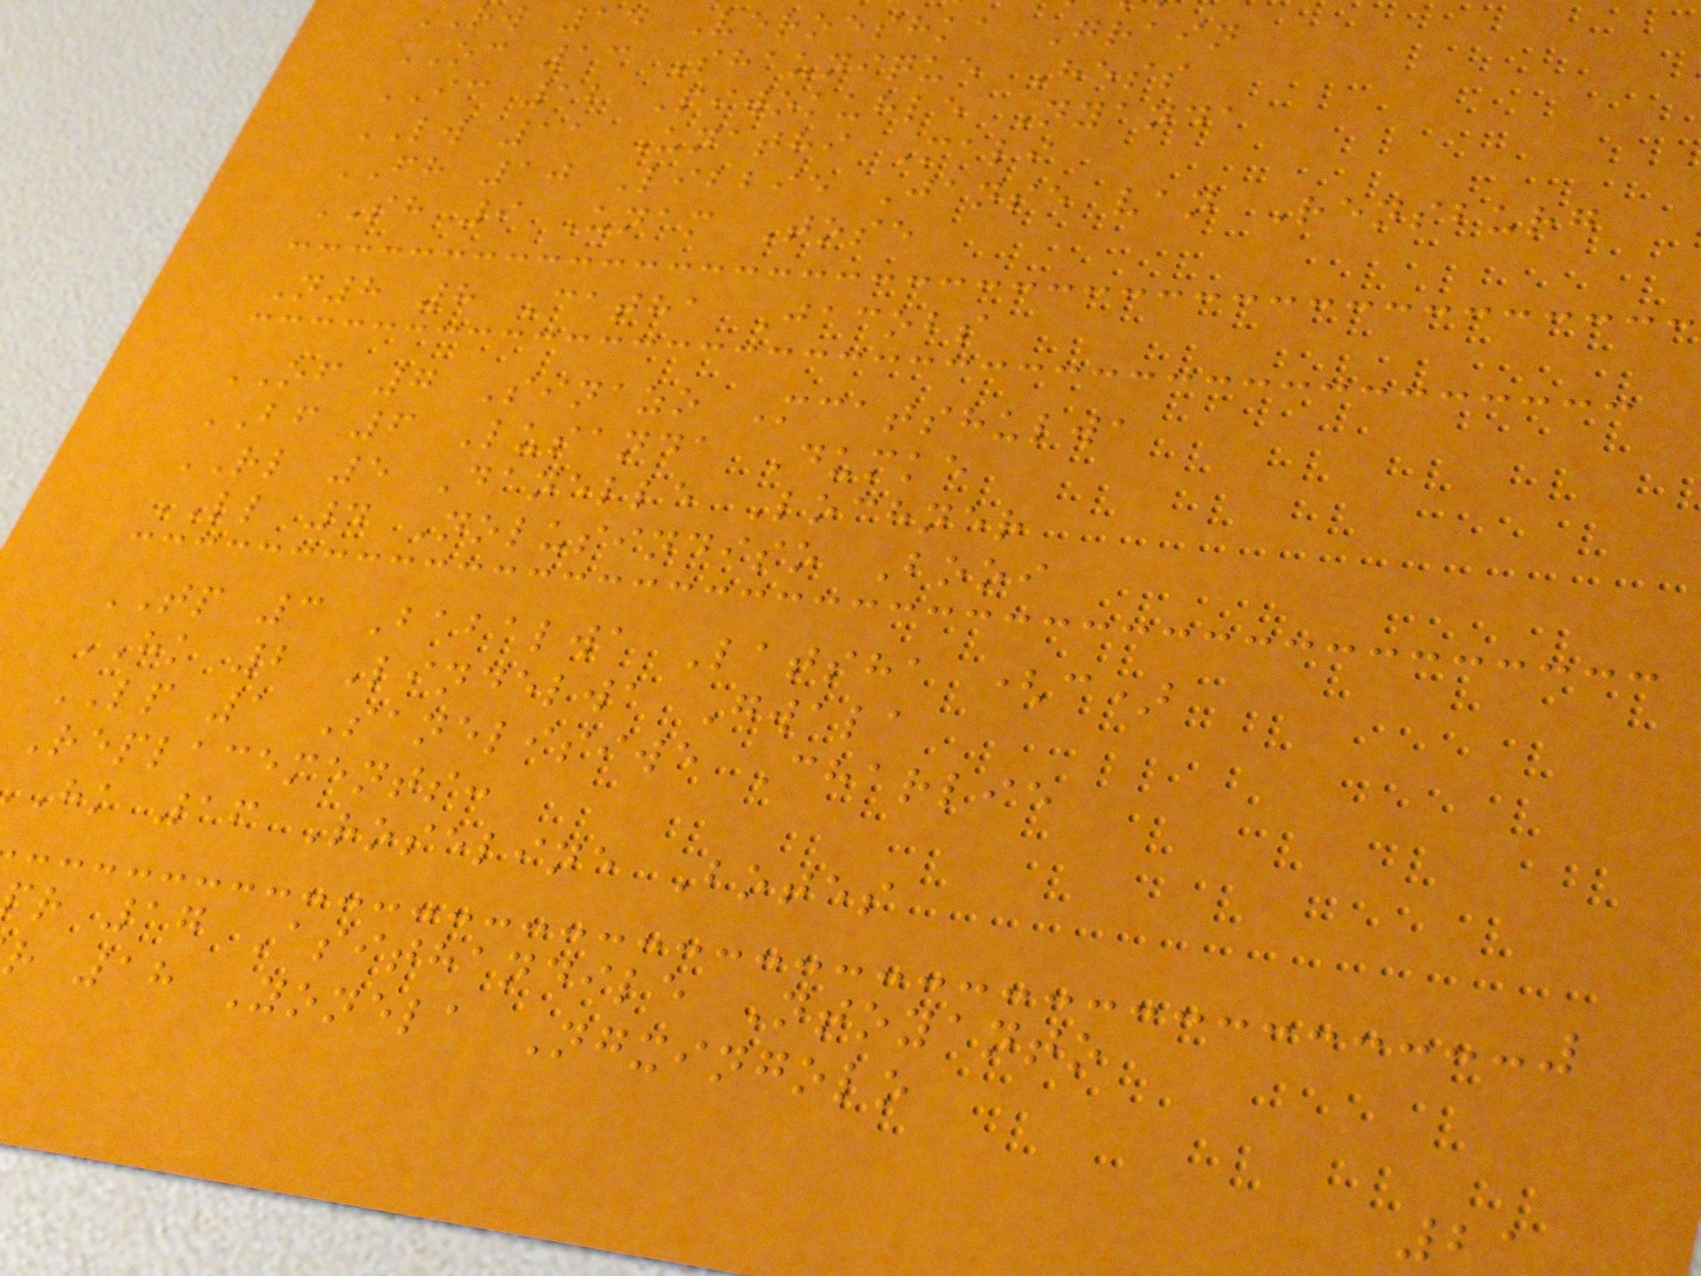RW 14 Veroeshka Grain
OC 13 Shaunique Hess
IC 12 Piwokuhle Nyanda
LW 11 Unathi Mali
FH 10 Libbie Janse van Rensburg
SH 9 Unam Tose
N8 8 Catha Jacobs
OF 7 Sinazo Mcatshulwa
BF 6 Lusanda Dumke
RL 5 Danelle Lochner
LL 4 Nolusindiso Booi
TP 3 Babalwa Latsha (c)
HK 2 Lindelwa Gwala
LP 1 Sanelisiwe Charlie
Replacements:
hk 16 Roseline Botes
r 17 Asithandile Ntoyanto
r 18 Yonela Ngxingolo
